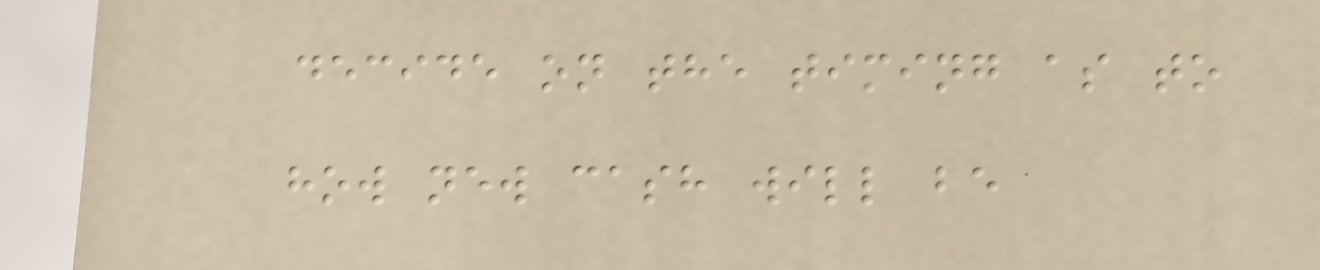decide on the timing as to
how new cash will be
